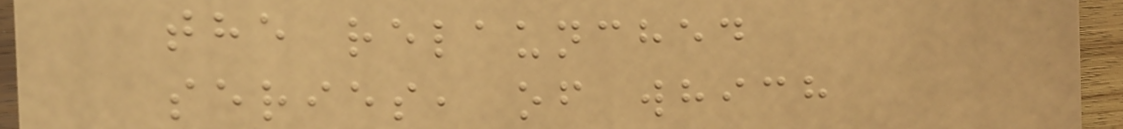the relaunched
series, of which
